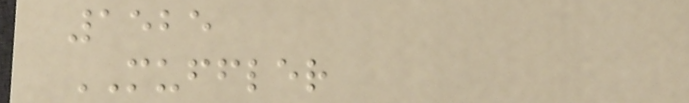1525
MUFFLER
